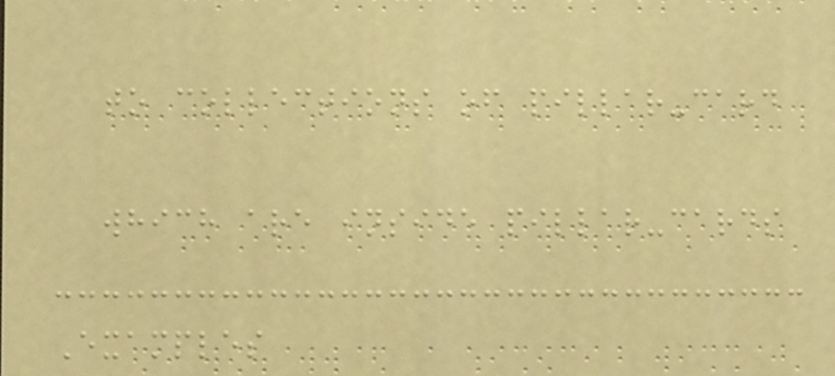to collections of pillar-card
which are inside pillar-cards
Examples
